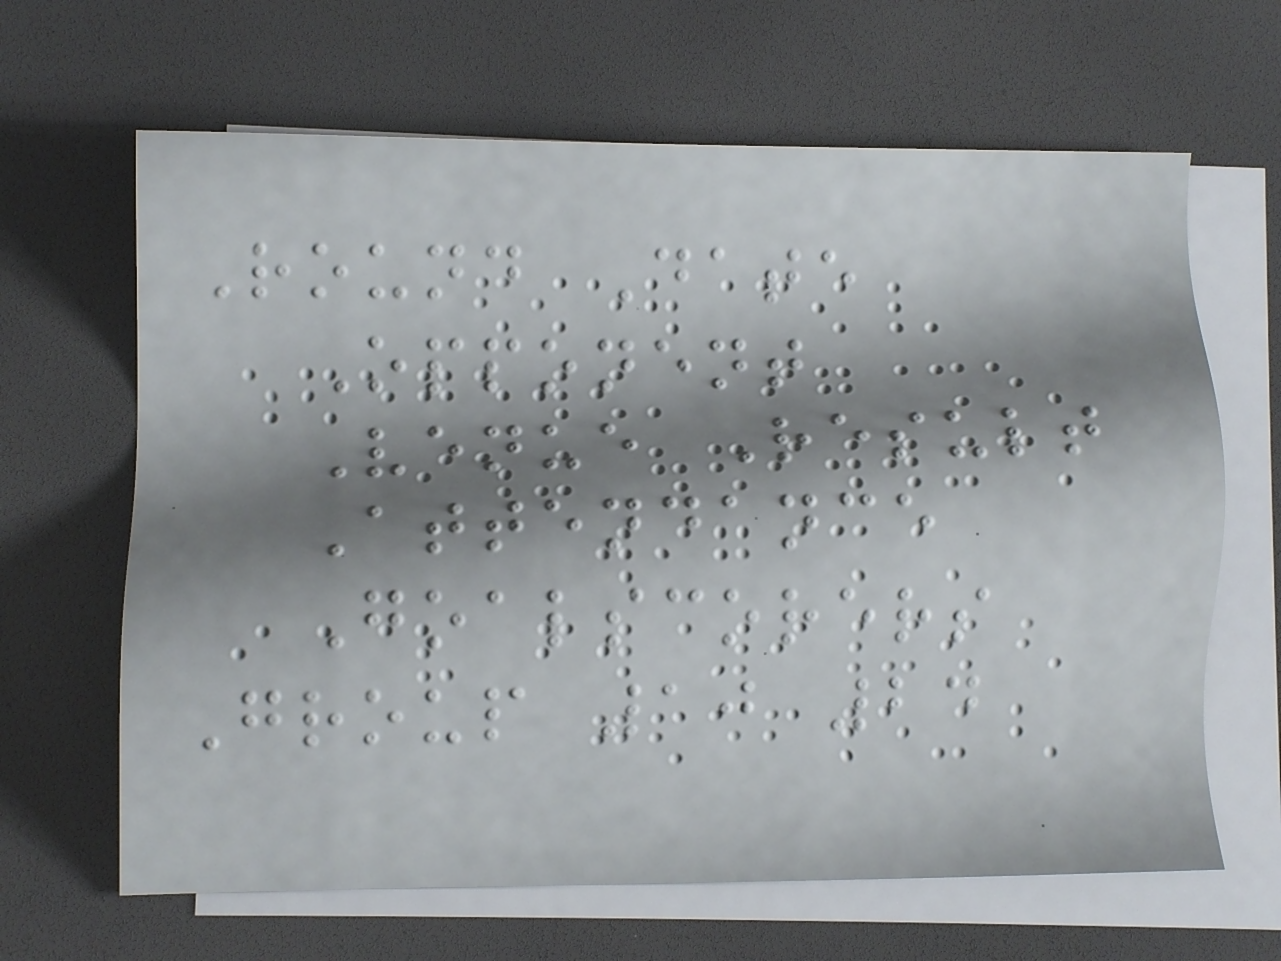Round Date
Opponent
Venue Result
Attendance
Goalscorers
Group 10 24
